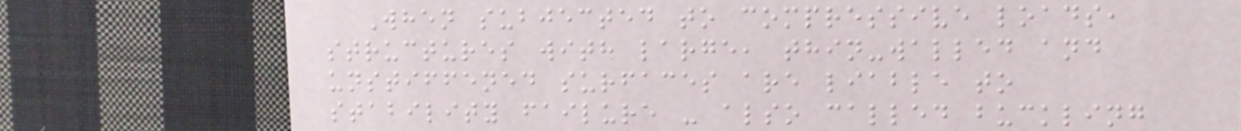When subjected to compressive loads,
structures with large, thin-walled and
unstiffened surfaces are liable to
stability failure - also called buckling
